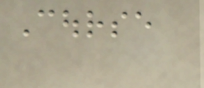Course
